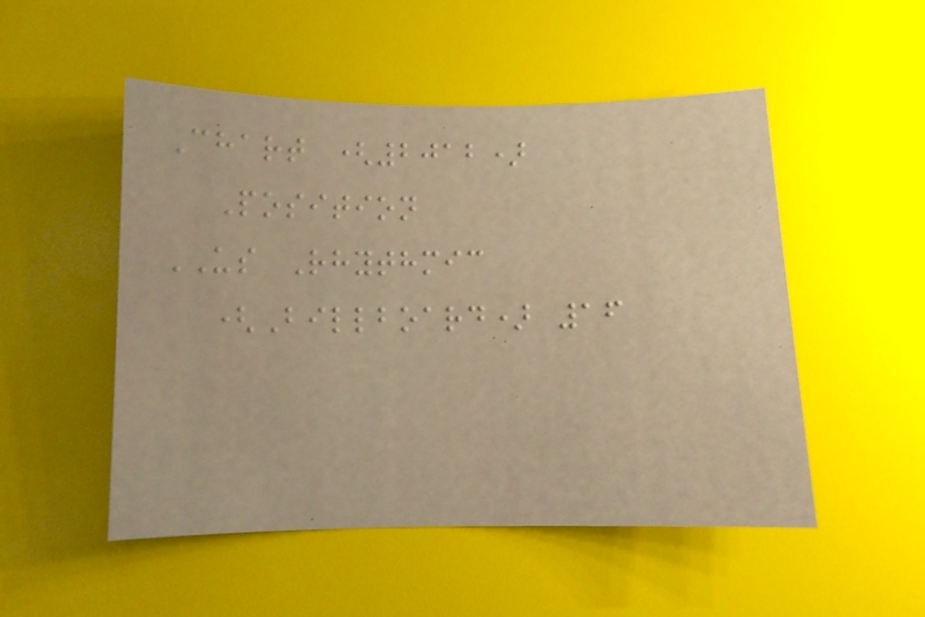Chart (2012)
Position
US Rhythmic
(Billboard) 16
